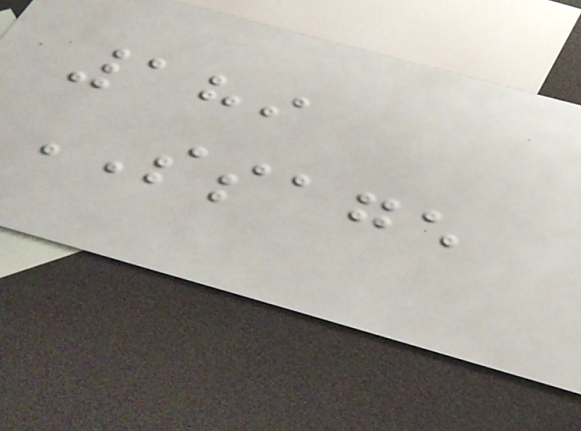189
SSAGE
